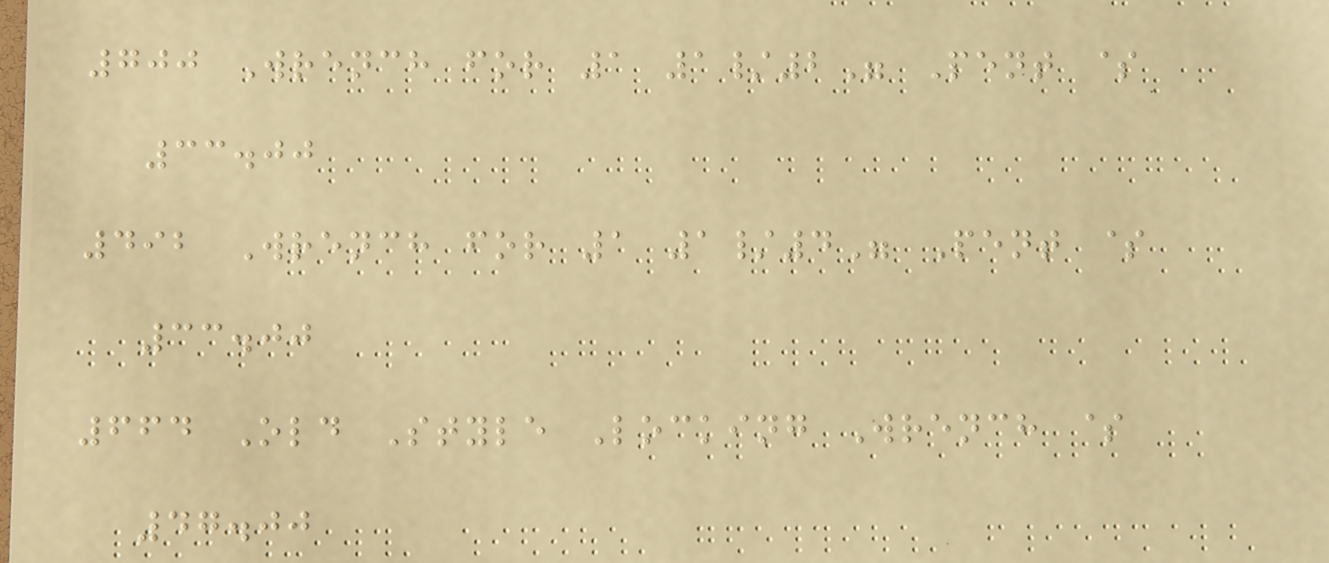700 Wrench for 1 1/2" Pent $
33.00
492 Wrench for 1 1/4" Pent $
33.00
664 Old Style Locking Wrench $
47.00
